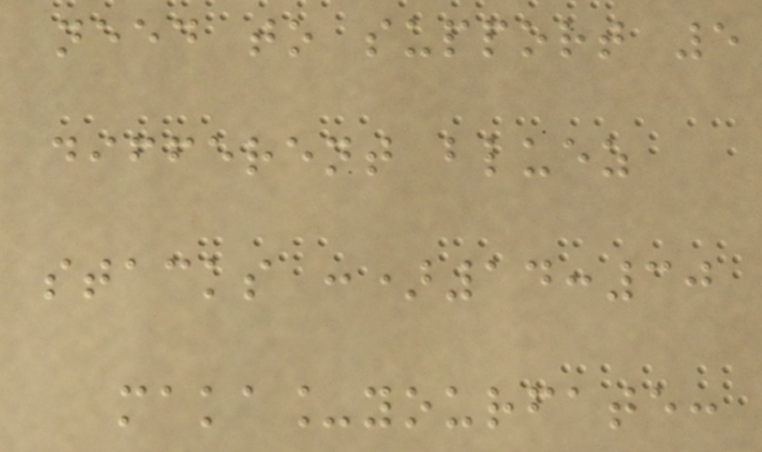need to support 5
different bluez
stacks :)14:30
maka_yourfate:
